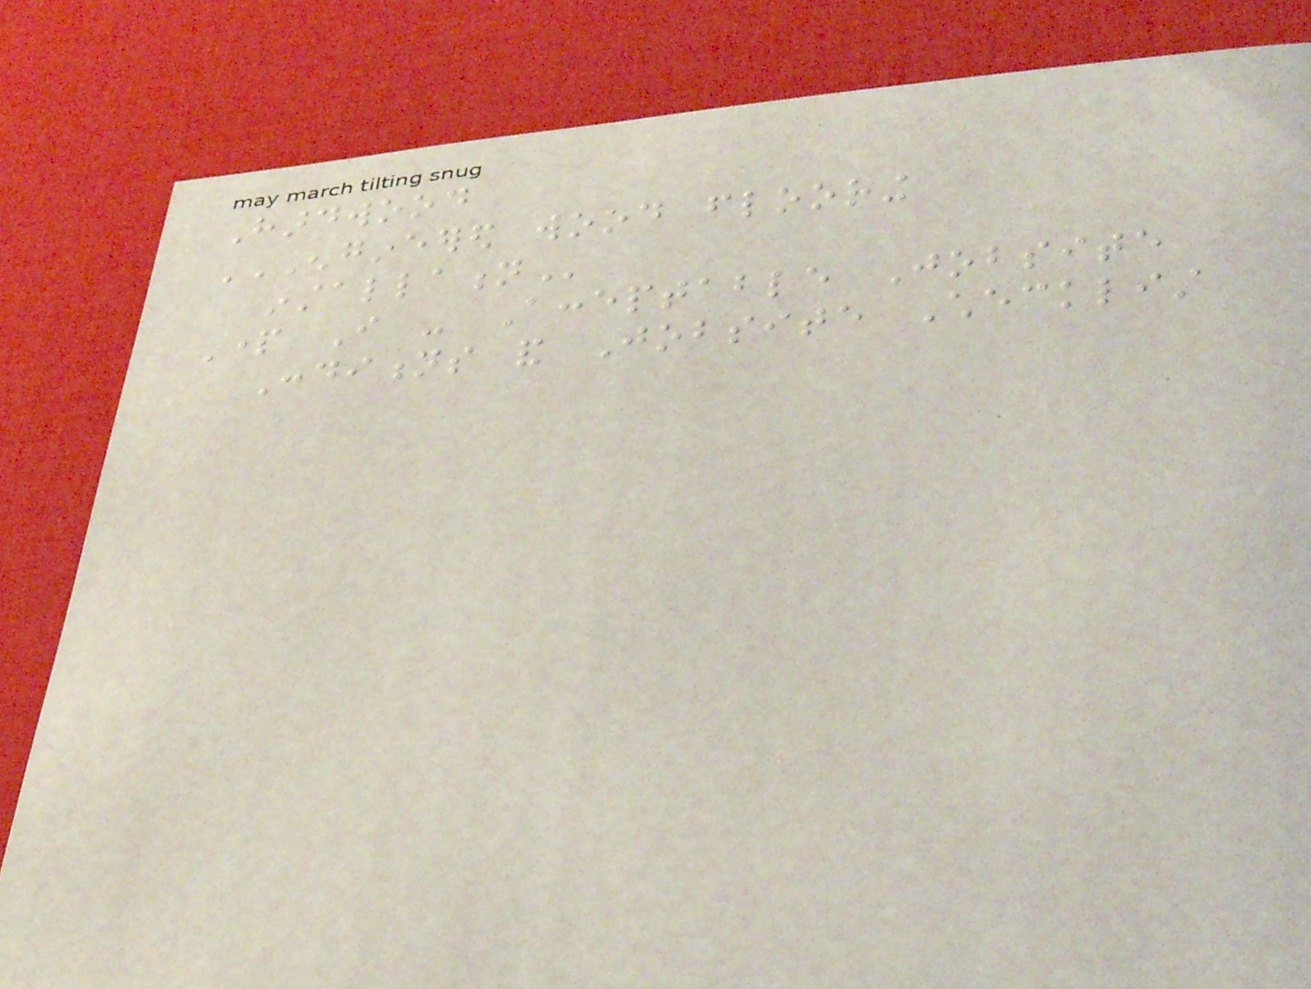Hardwood
ENGINEERED WOOD FLOORING
INSTALLATION
Part I - Acceptable Jobsite
Conditions and Jobsite Checklist
